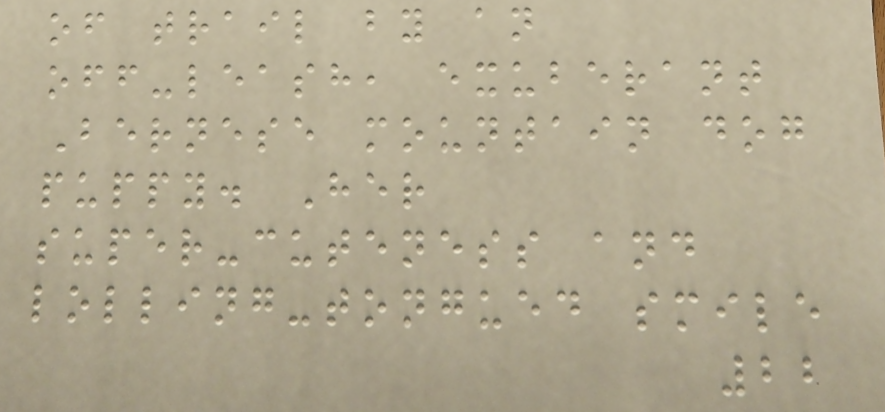of trail by an
off-leash, exuberant
Bernese mountain dog
puppy. Her
super-cuteness and
lolling-tongued smile
22
